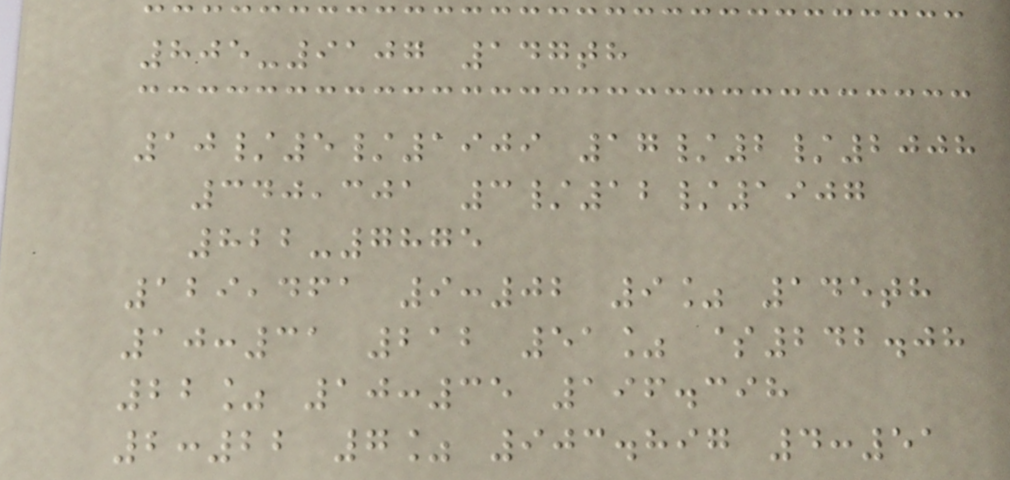805-9107 147th
10/5/1909 17/2/2008
340,301 3/12/1907
822-7875
129,461 9:02 9% 145th
10:31 212 51% $242.08
22% 10:35 196.398
2:22 7% 903.897 4:51
